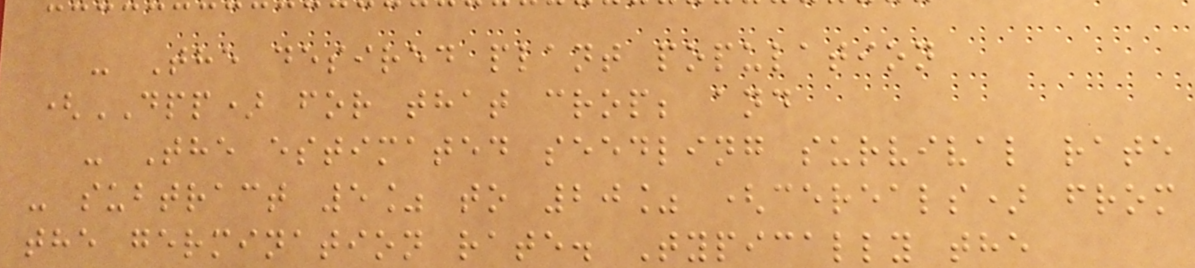- The desired plant population
(DPP) for that crop; and
- The estimated seedling survival rate
- subtract 5% to 20% (cereals) from
the germination rate. Typically the
